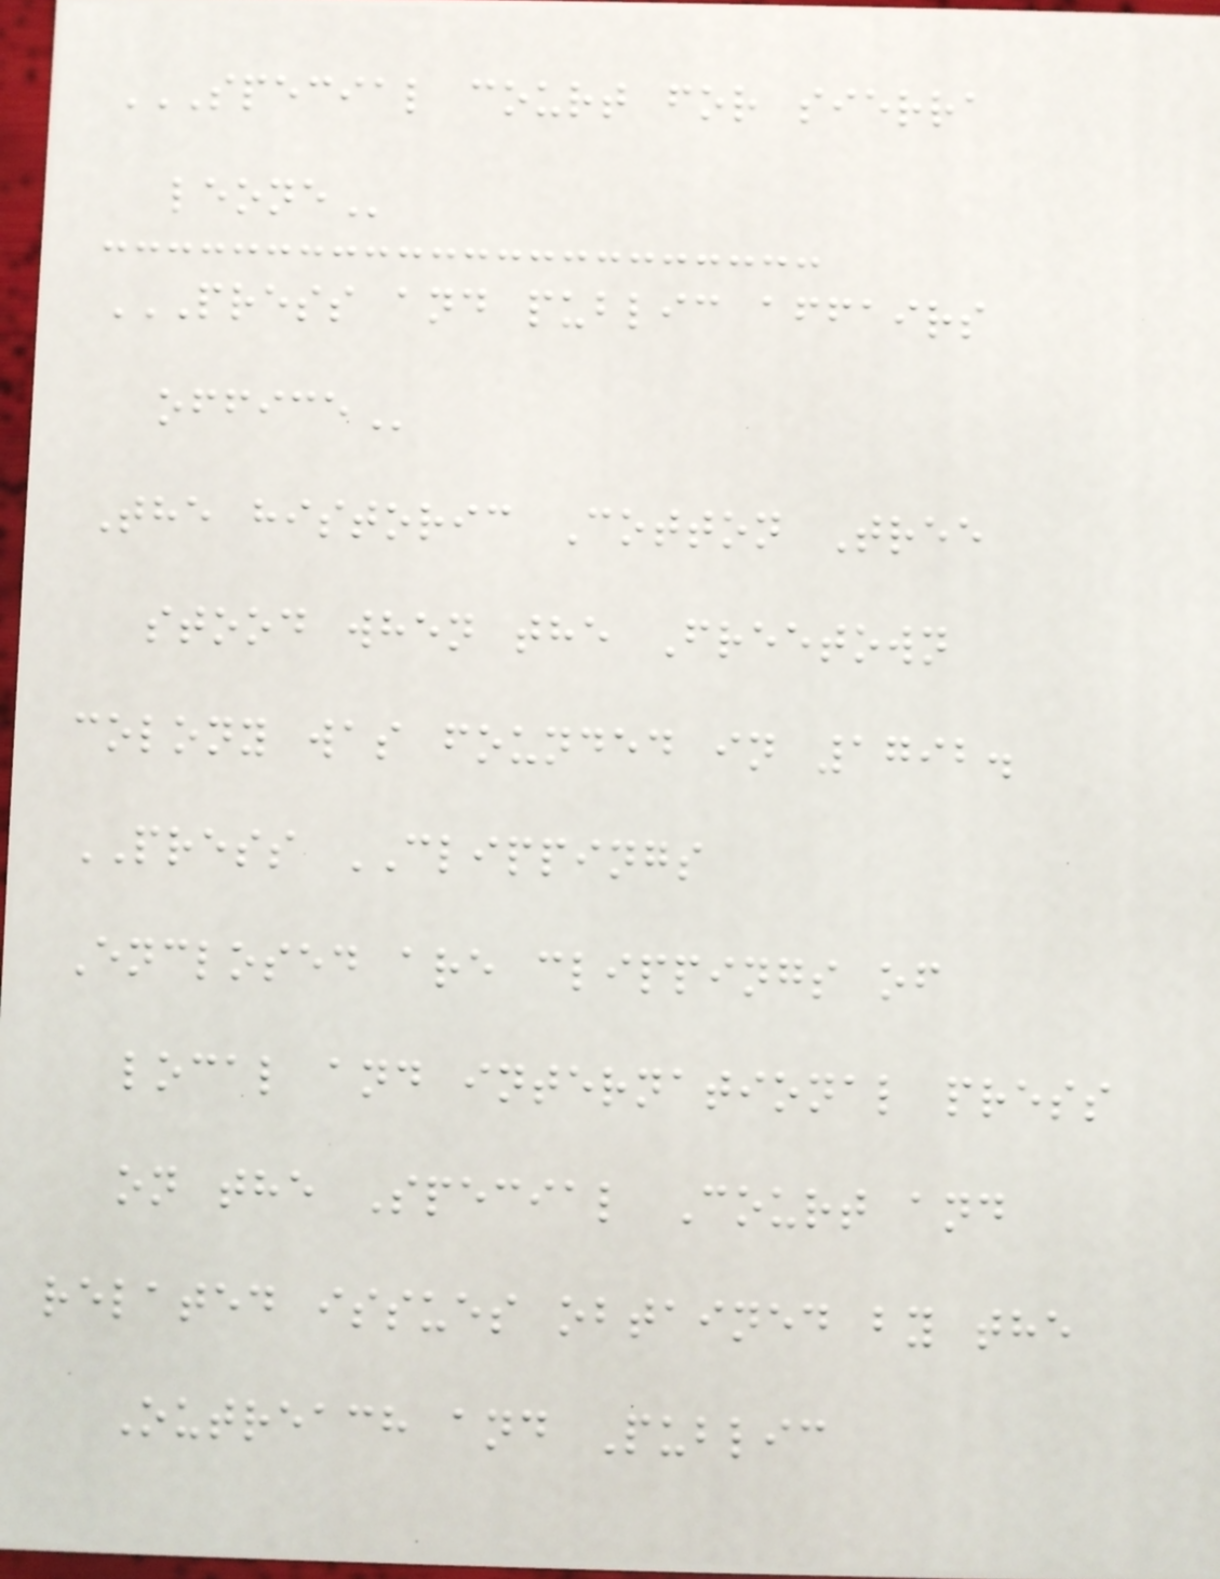SPECIAL COURT FOR SIERRA
LEONE
PRESS AND PUBLIC AFFAIRS
OFFICE
The historic Cotton Tree
stood when the Freetown
colony was founded in 1792.
PRESS CLIPPINGS
Enclosed are clippings of
local and international press
on the Special Court and
related issues obtained by the
Outreach and Public
